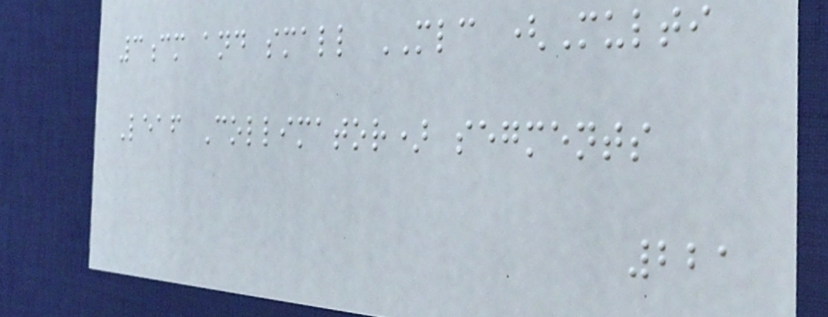3cm and small MLC (Multi
Leaf Collimator) segments
221
